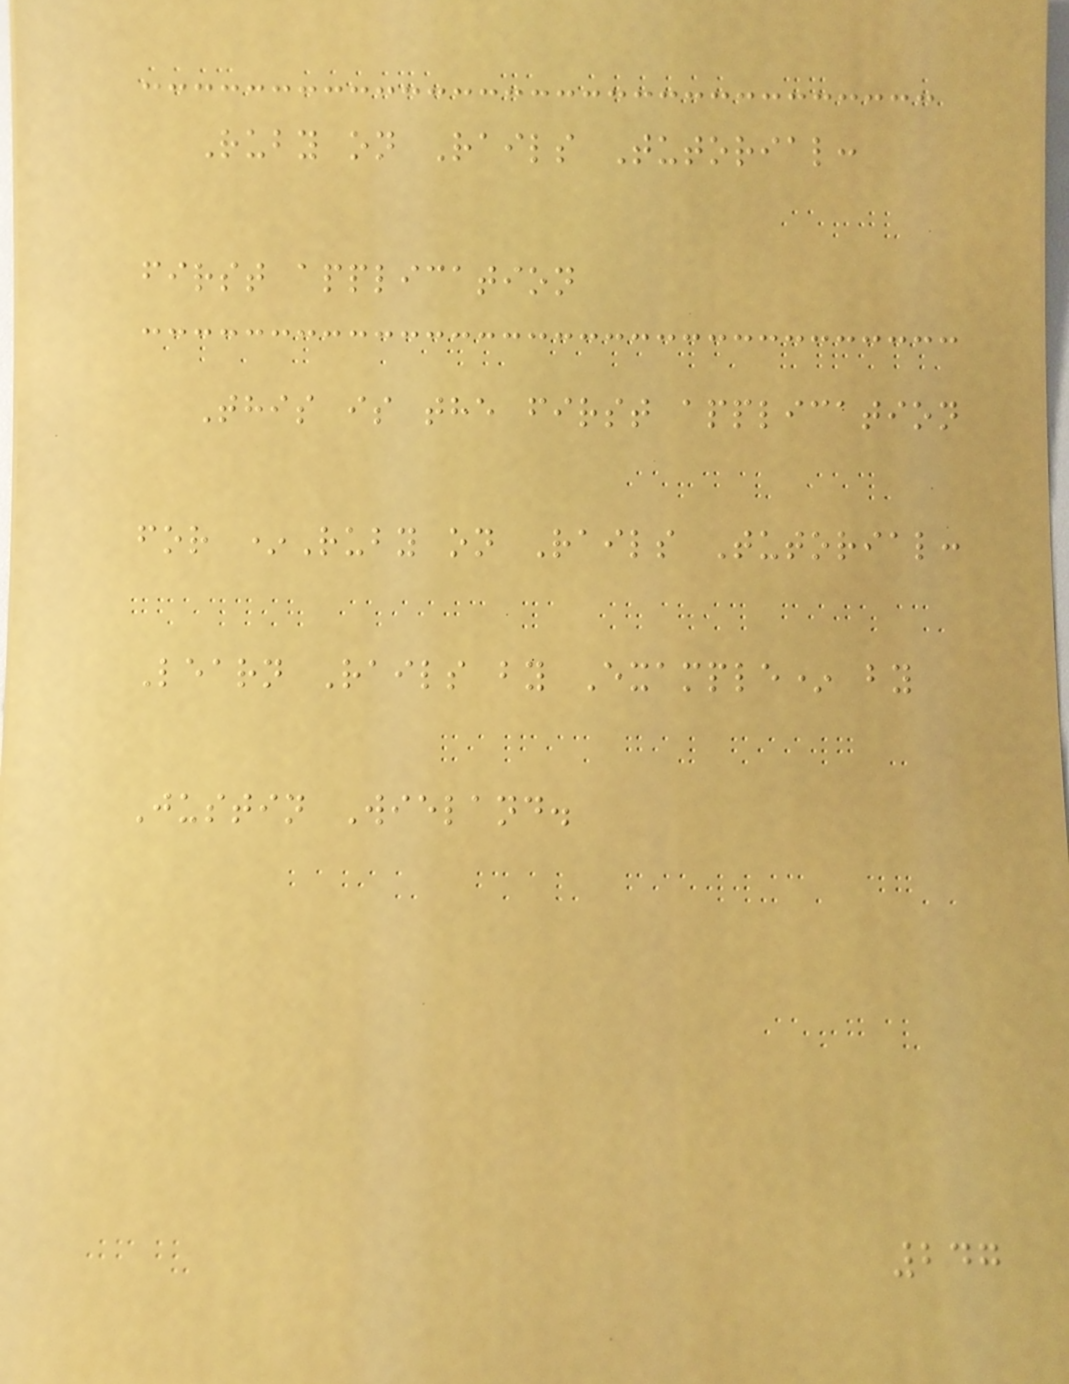Ruby on Rails Tutorial:
first application
This is the first application
for *Ruby on Rails Tutorial:
Learn Rails by Example* by
Justin Wieland.
247
